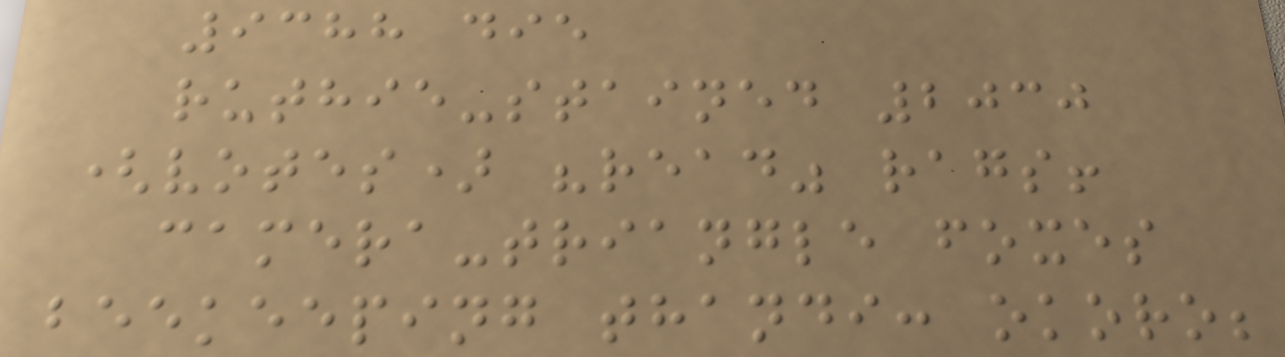9388 die
ruthie-stained 2030
(votes) "read" rags!
camera-triangle foxes
beekeeping thandi: okoro;
